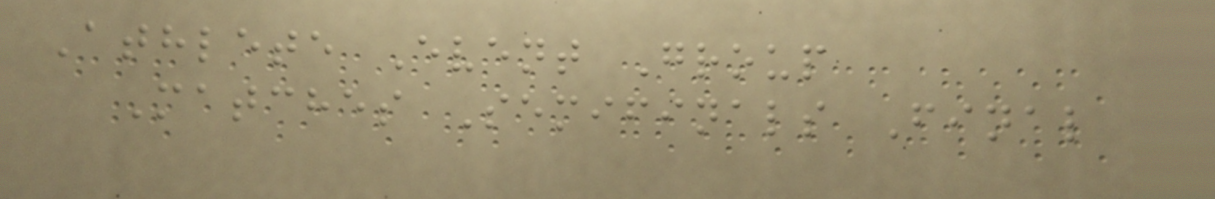Athlete Event Group
Matches Semifinals Final
